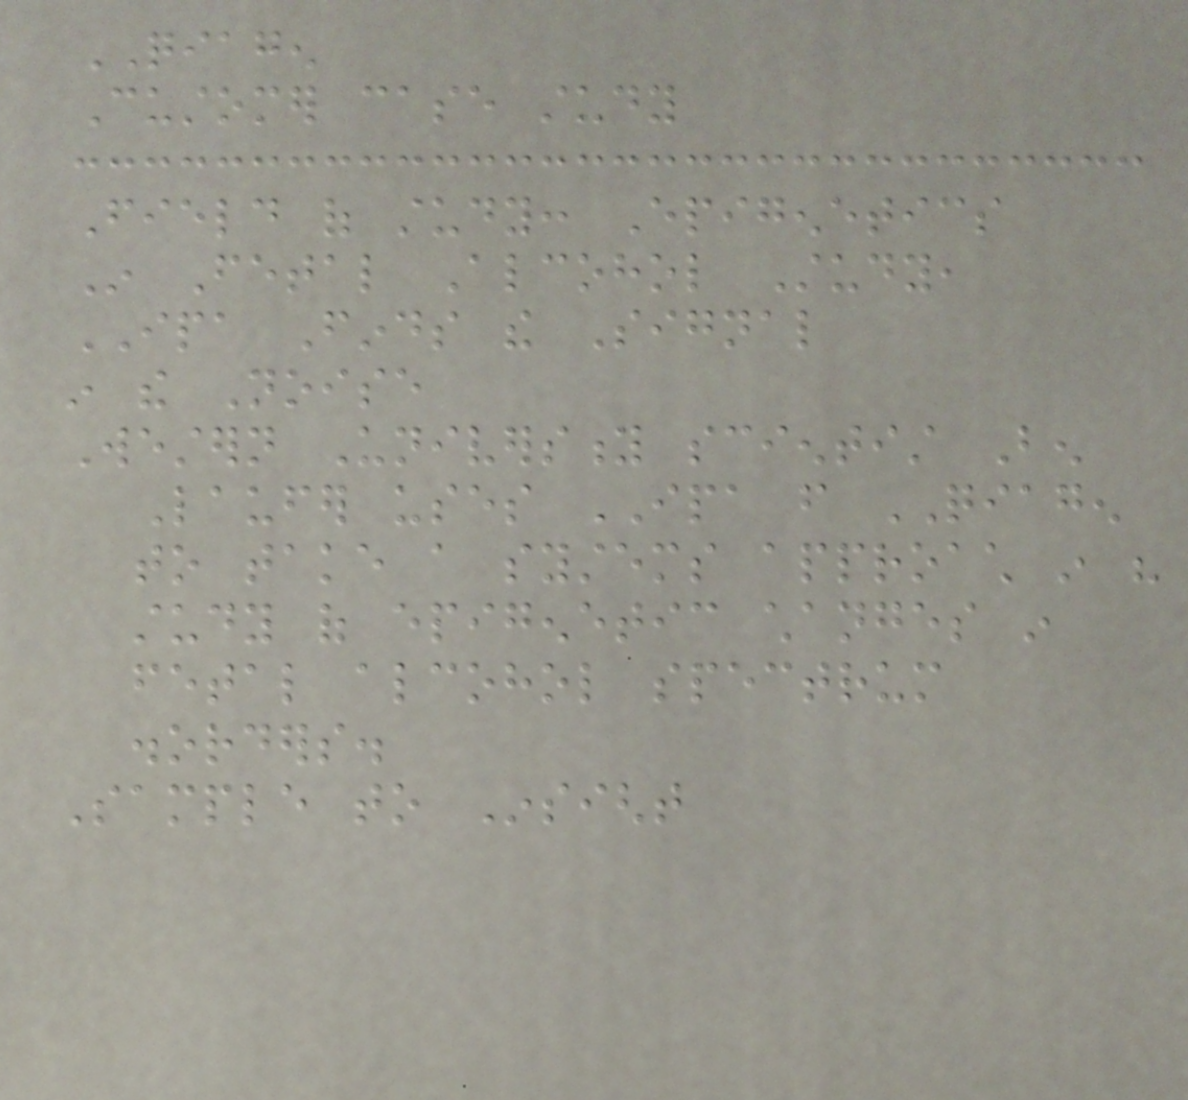QIAGEN
Customer case study
Field of study: Epigenetics
In Fetal Alcohol Study,
IPA Finds the Signal
in the Noise
Western University scientist Ben
Laufer uses IPA from QIAGEN
to take a systems approach in his
study of epigenetic changes in
fetal alcohol spectrum
disorders.
Sample to Insight
